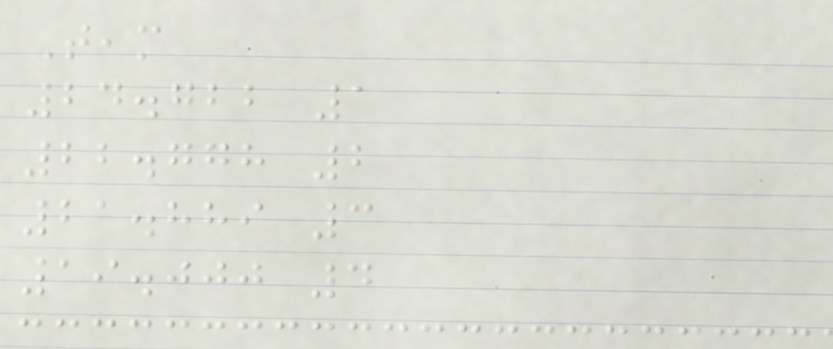Team
24.722 1
22.778 2
21.889 3
19.000 4
